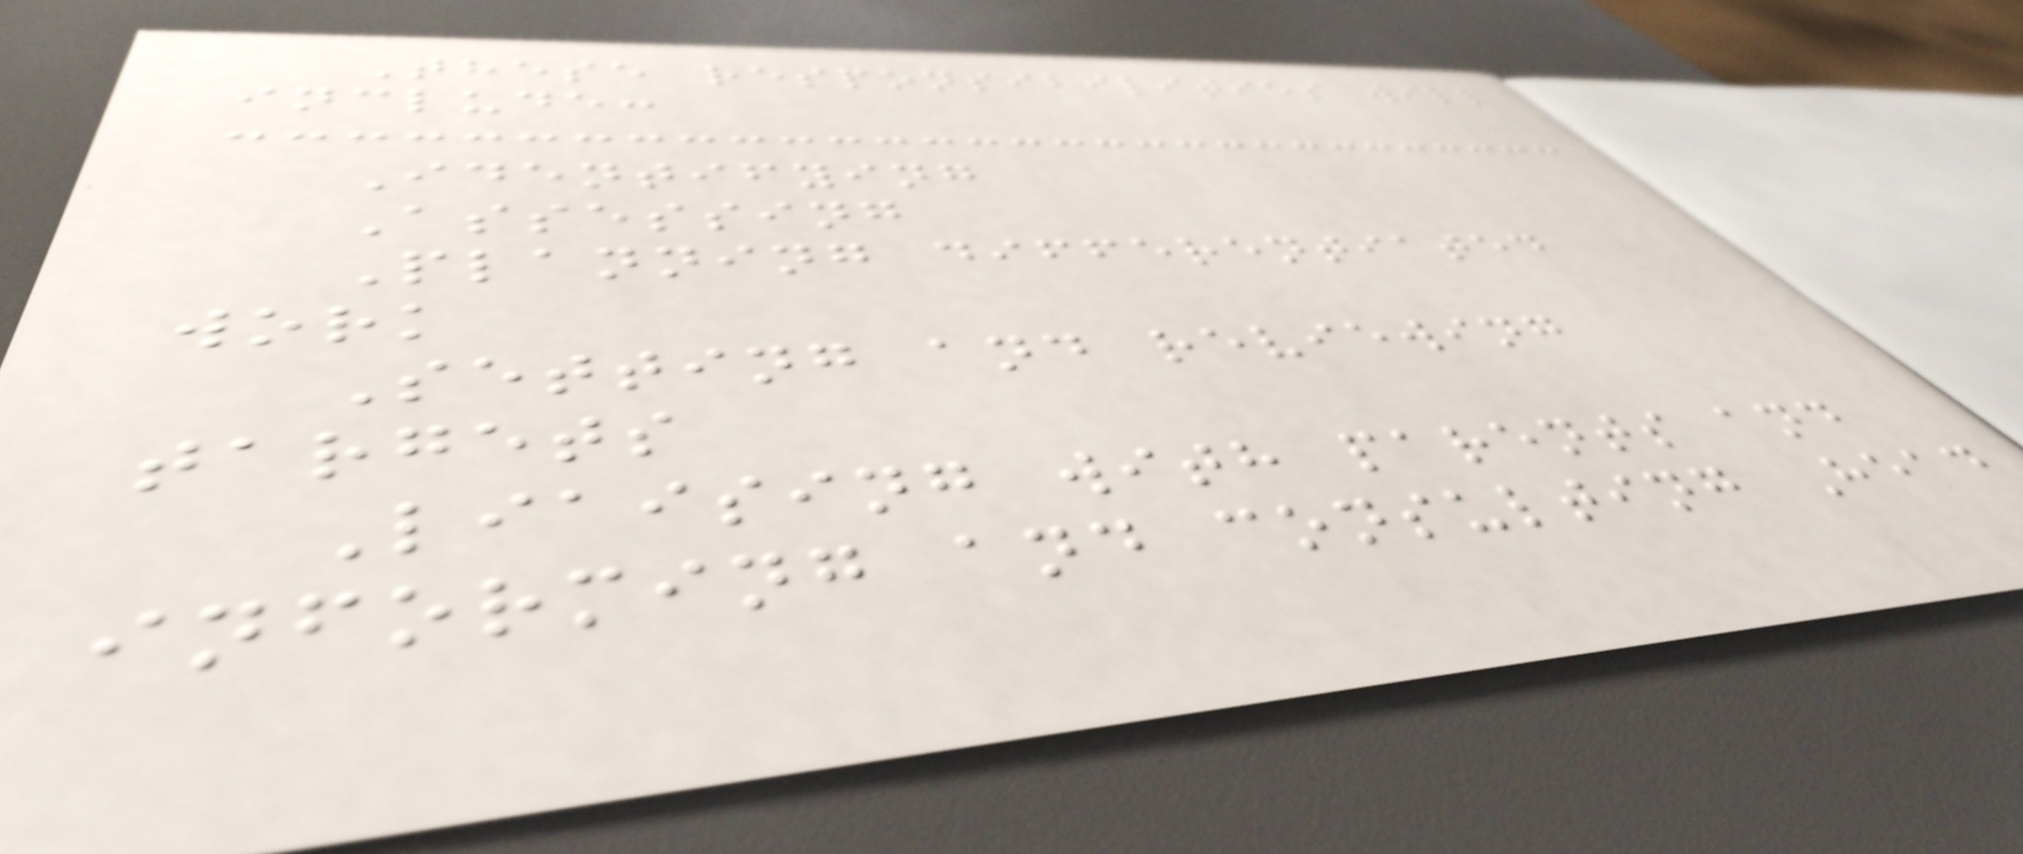These responsibilities will
include:
Identifying
Assessing
Planning differentiated
work
Setting and reviewing
targets
Liaising with parents and
informing and consulting Head
